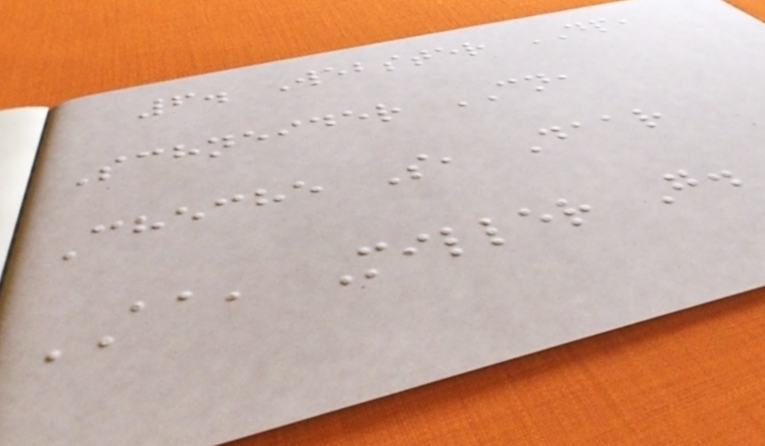6. Webster DP,
Schneider CN,
Cheche S, Daar
AA, Miller G.
